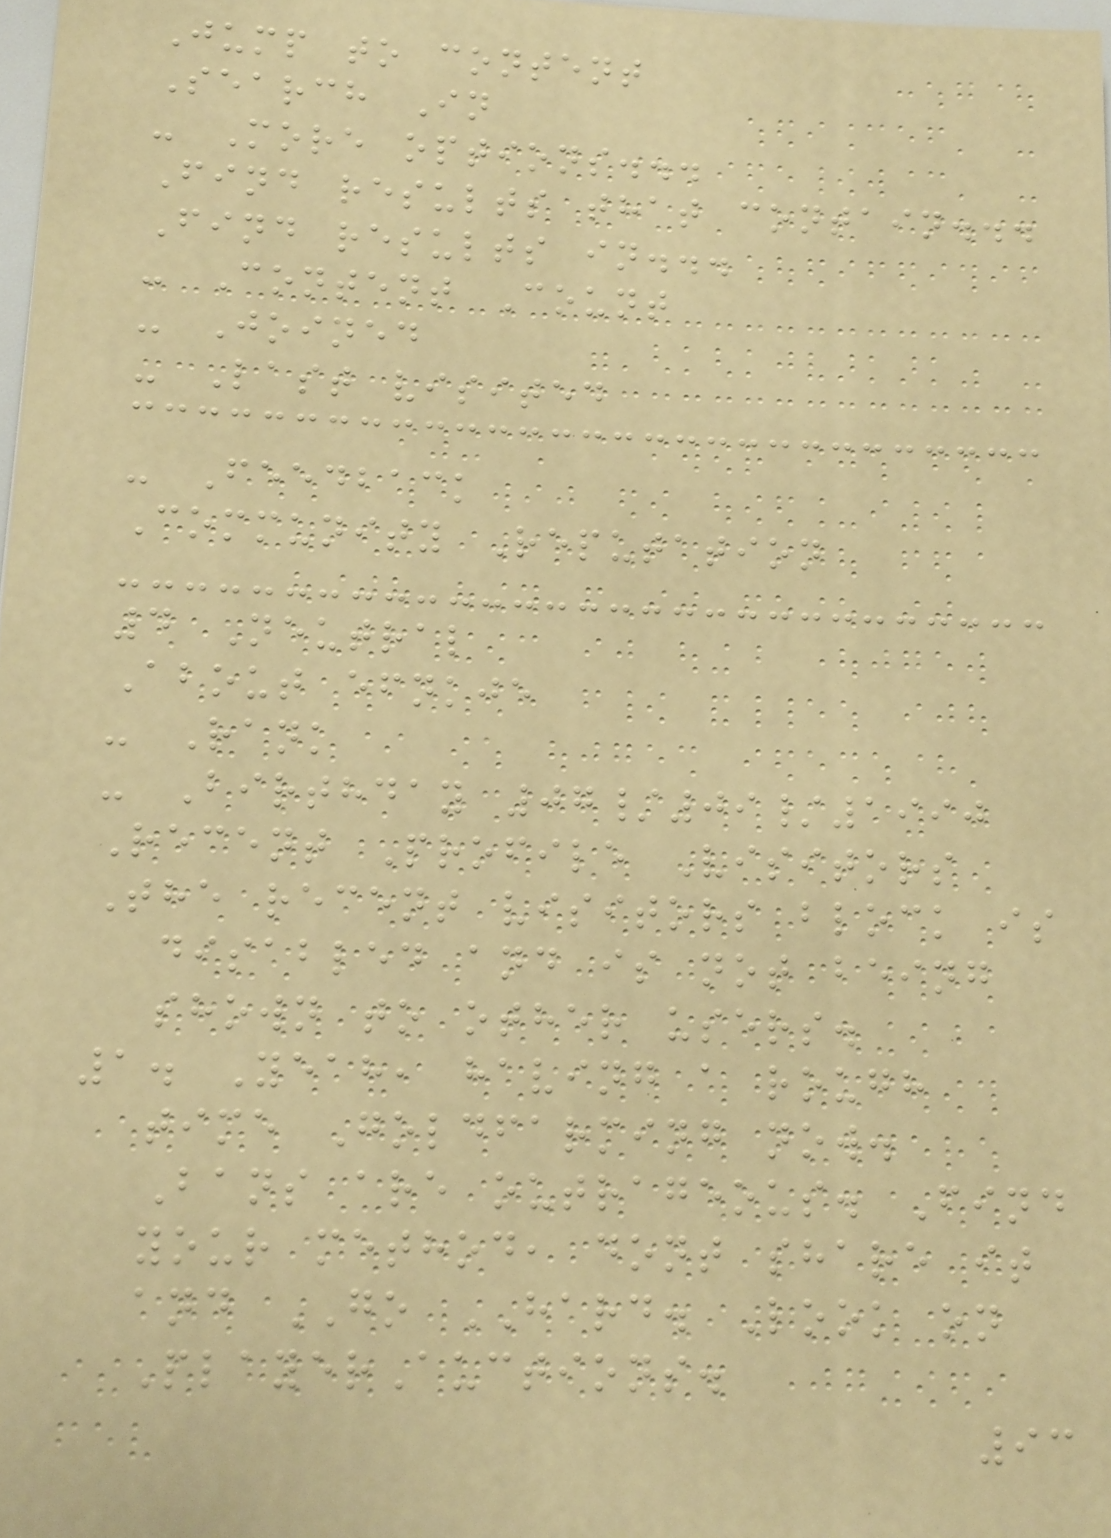Jump to content
Search In
- More options...
Find results that contain...
Find results in...
- Content Count
- Joined
- Last visited
- Feedback
Community Reputation
4 Neutral
About efnkje
- Rank
- Birthday 07/09/1990
Recent Profile Visitors
The recent visitors block is
disabled and is not being
shown to other users.
1. Yeah, having a rough
time Goldfarming now.
Bans are outrageous. Find
your method, dont share it
and GO HARD. Look on
PlayerAuctions.
93
